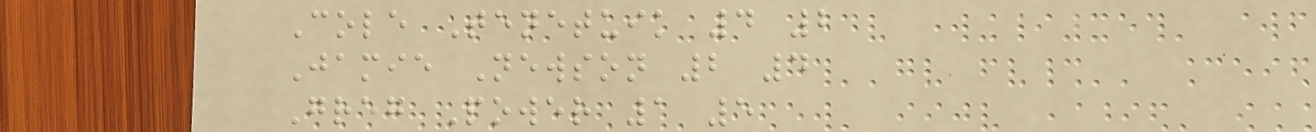Cole Tenetuik 4 2
Jamie Newson 2 4
Greg Power 1 5
